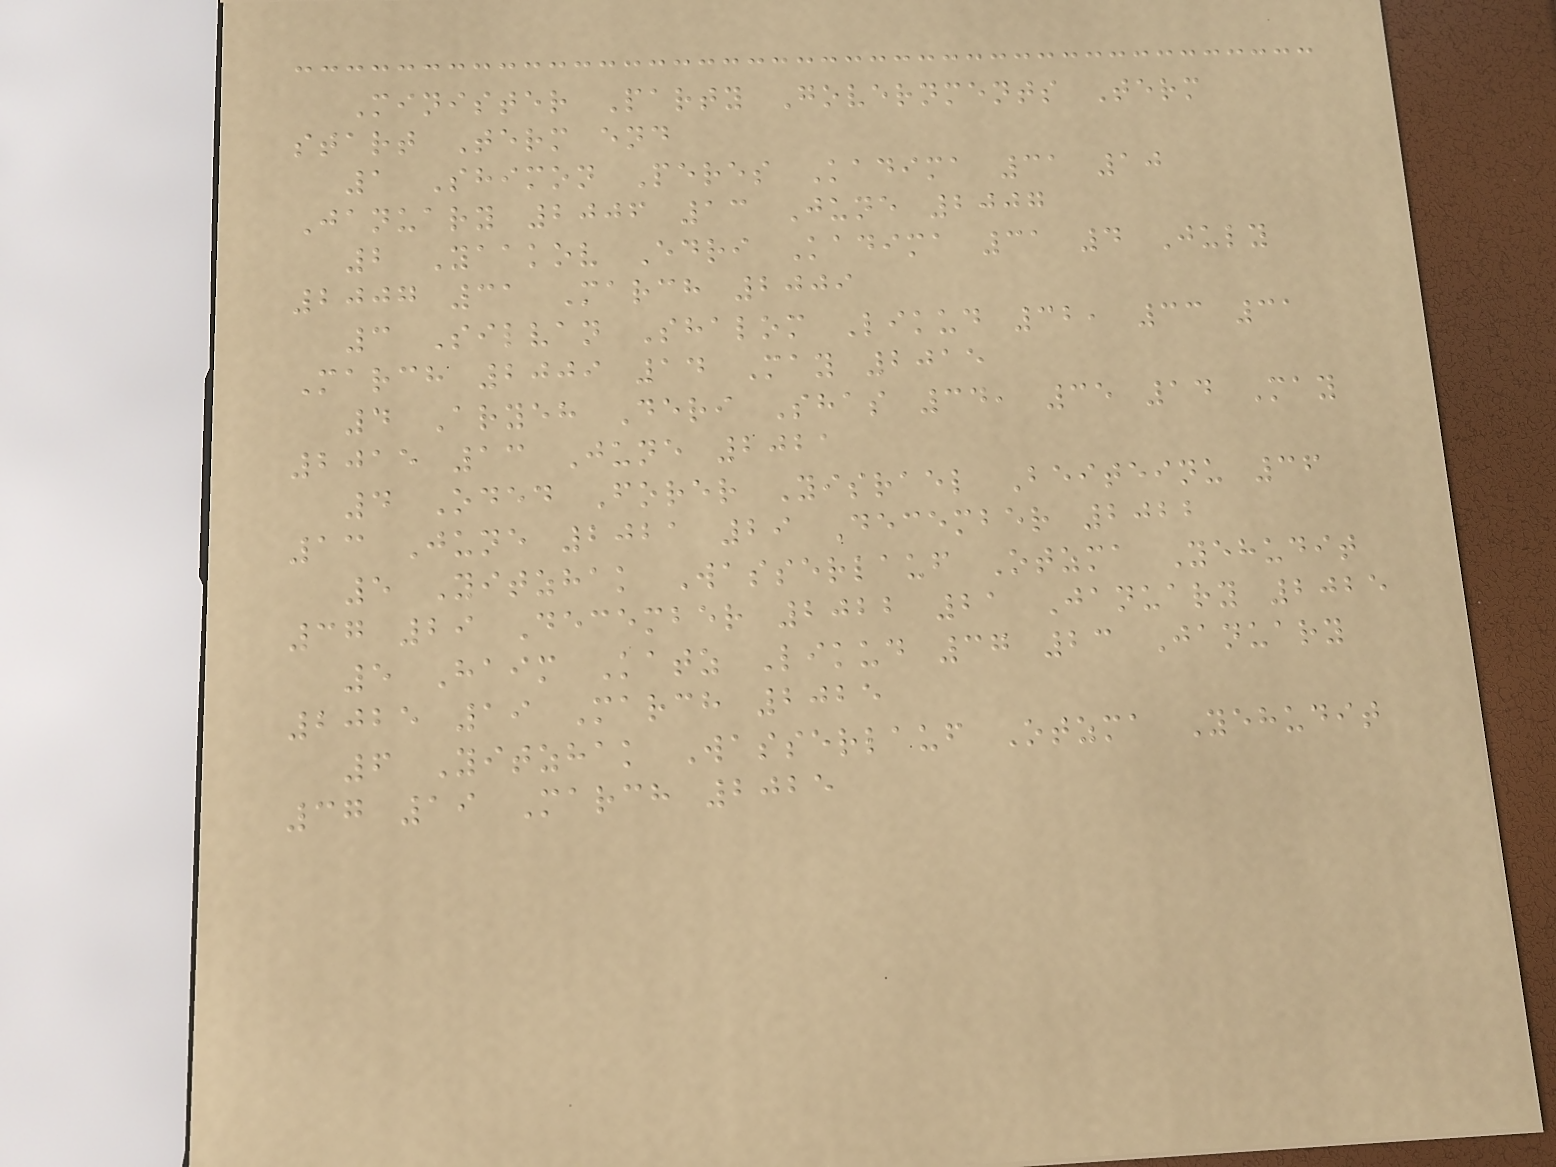Minister Party Governments Term
start Term end
1 Shimon Peres Kadima 31 10
January 2006 13 June 2007
2 Yaakov Edri Kadima 31 4 July
2007 31 March 2009
3 Silvan Shalom Likud 32, 33 31
March 2009 14 May 2015
4 Aryeh Deri Shas 34, 35 14 May
2015 13 June 2021
4 Oded Forer Yisrael Beiteinu 36
13 June 2021 29 December 2022
5 Yitzhak Wasserlauf Otzma Yehudit
37 29 December 2022 21 January 2025
5 Haim Katz Likud 37 23 January
2025 19 March 2025
6 Yitzhak Wasserlauf Otzma Yehudit
37 19 March 2025
